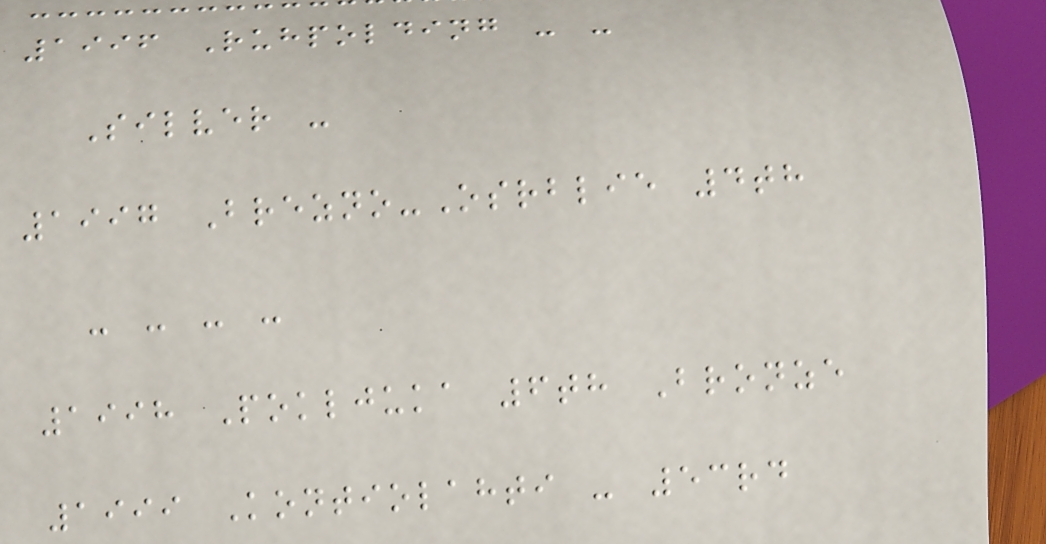1996 Ruhpolding - -
Silver -
1997 Brezno-Osrblie 4th
- - - -
1998 Pokljuka 6th Bronze
1999 Kontiolahti - 53rd
